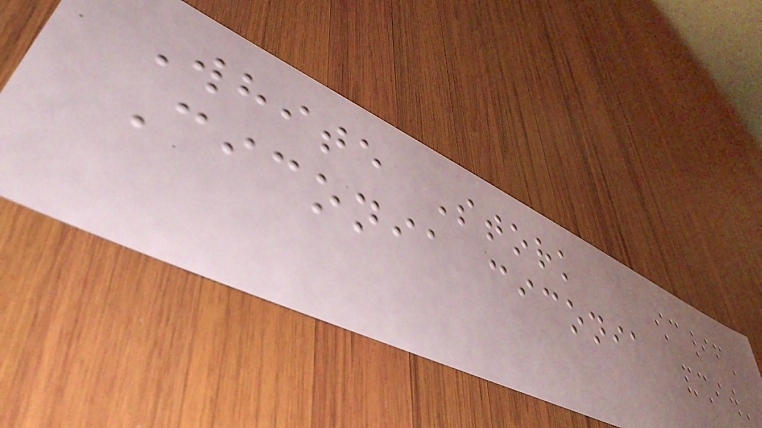White Stork
Ciconia ciconia
